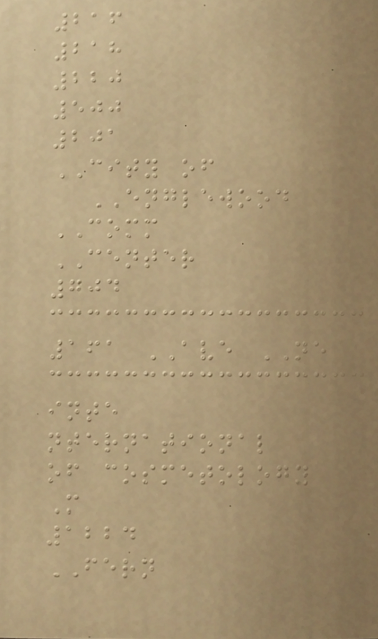216
218
220
500
201
CITY of
ENGLEWOOD
COMM
CENTER
704
161 AVE NE
inte
nternational
of cosmetology
M
1224
FERN
